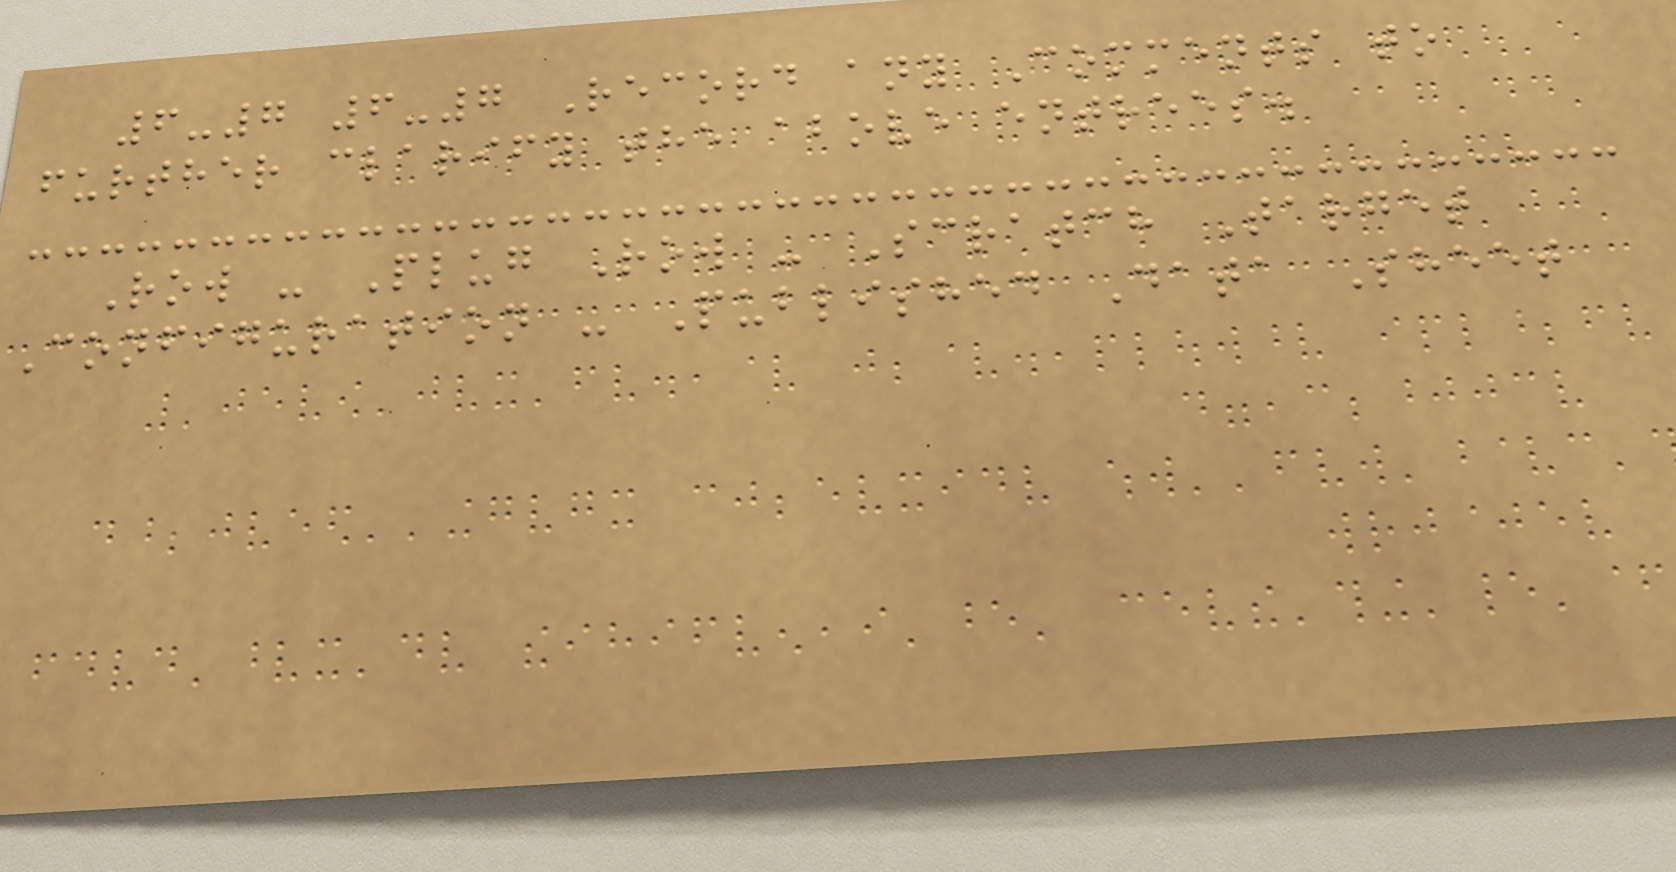6-7 6-7 Record any Comments to
further clarify the above entrees.
Row - Plug Row - Scratch Target
Configuration - Published Data Sheet
